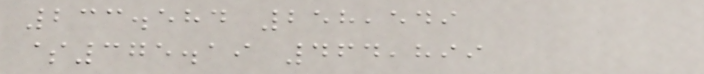233.584 258,549
$375.19 464,899
